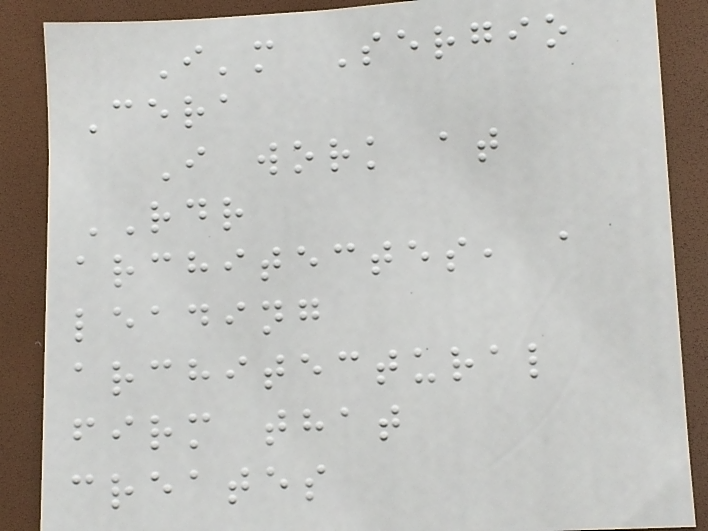I'm Sergio
Cera
I work at
RDR
architectes, a
leading
architectural
firm that
creates
